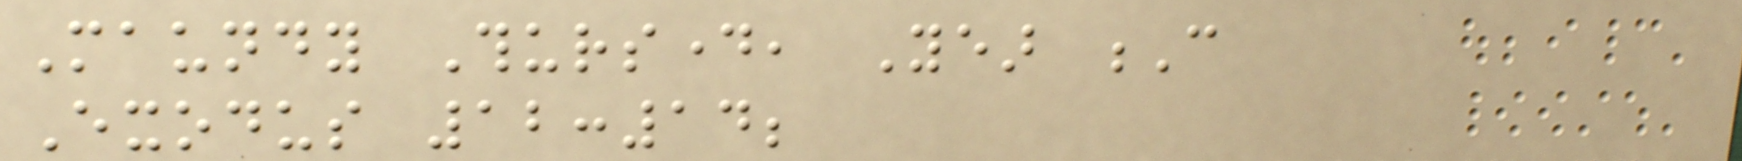Maundy Thursday, Year C
Exodus 12:14;
